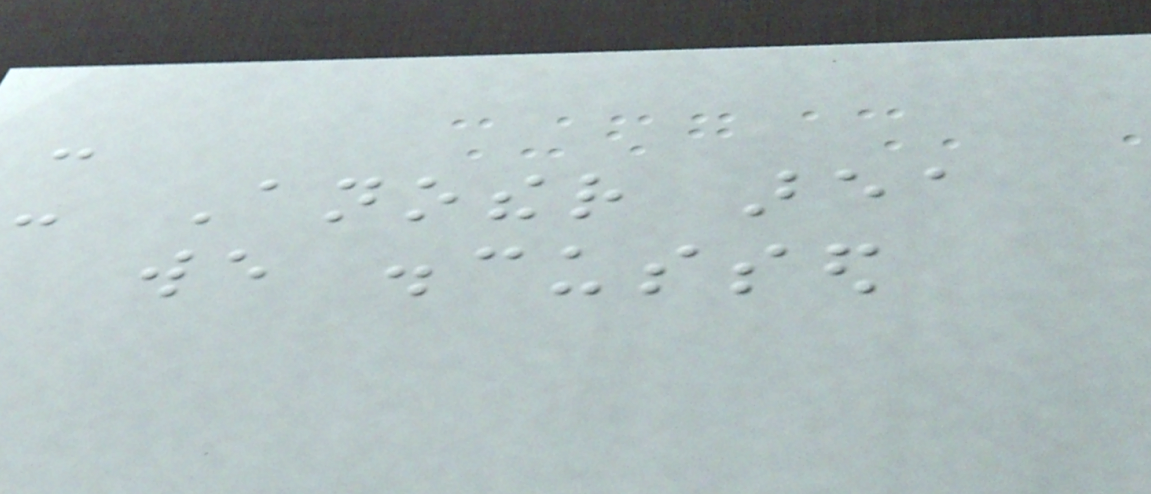-
- Another area
we discussed
